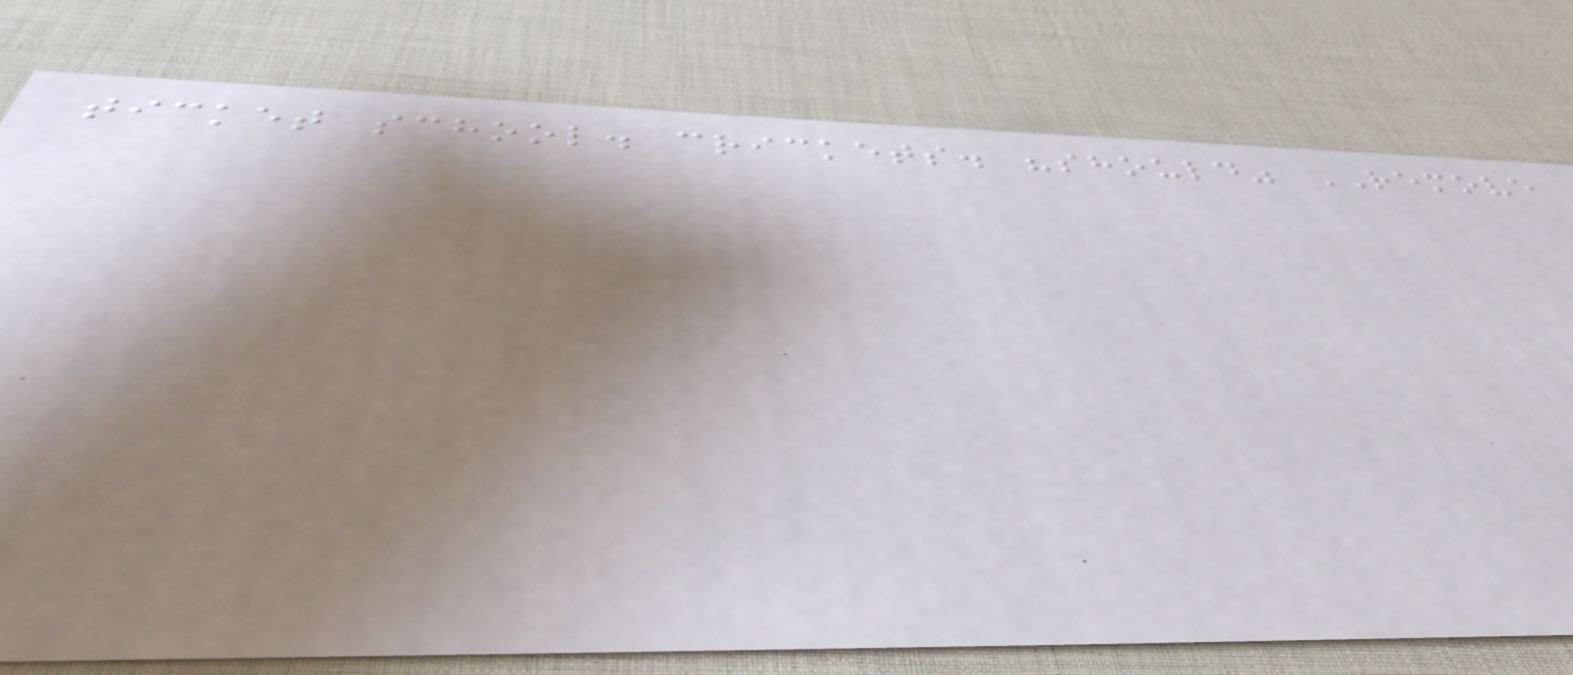ticket school. crickets. "should" REMOVE
